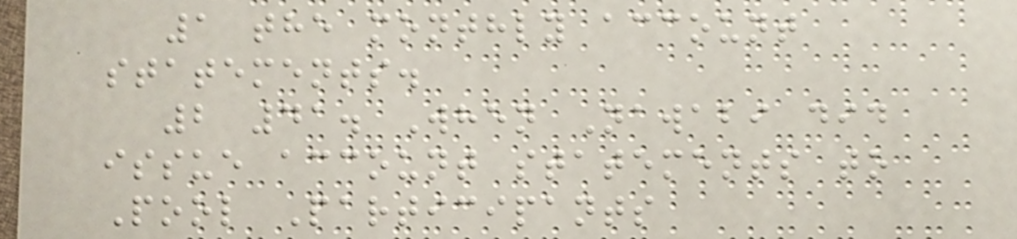1 the monthly account
statements.
2 41. When Nawabi did
issue account statements to
Pool Participants
